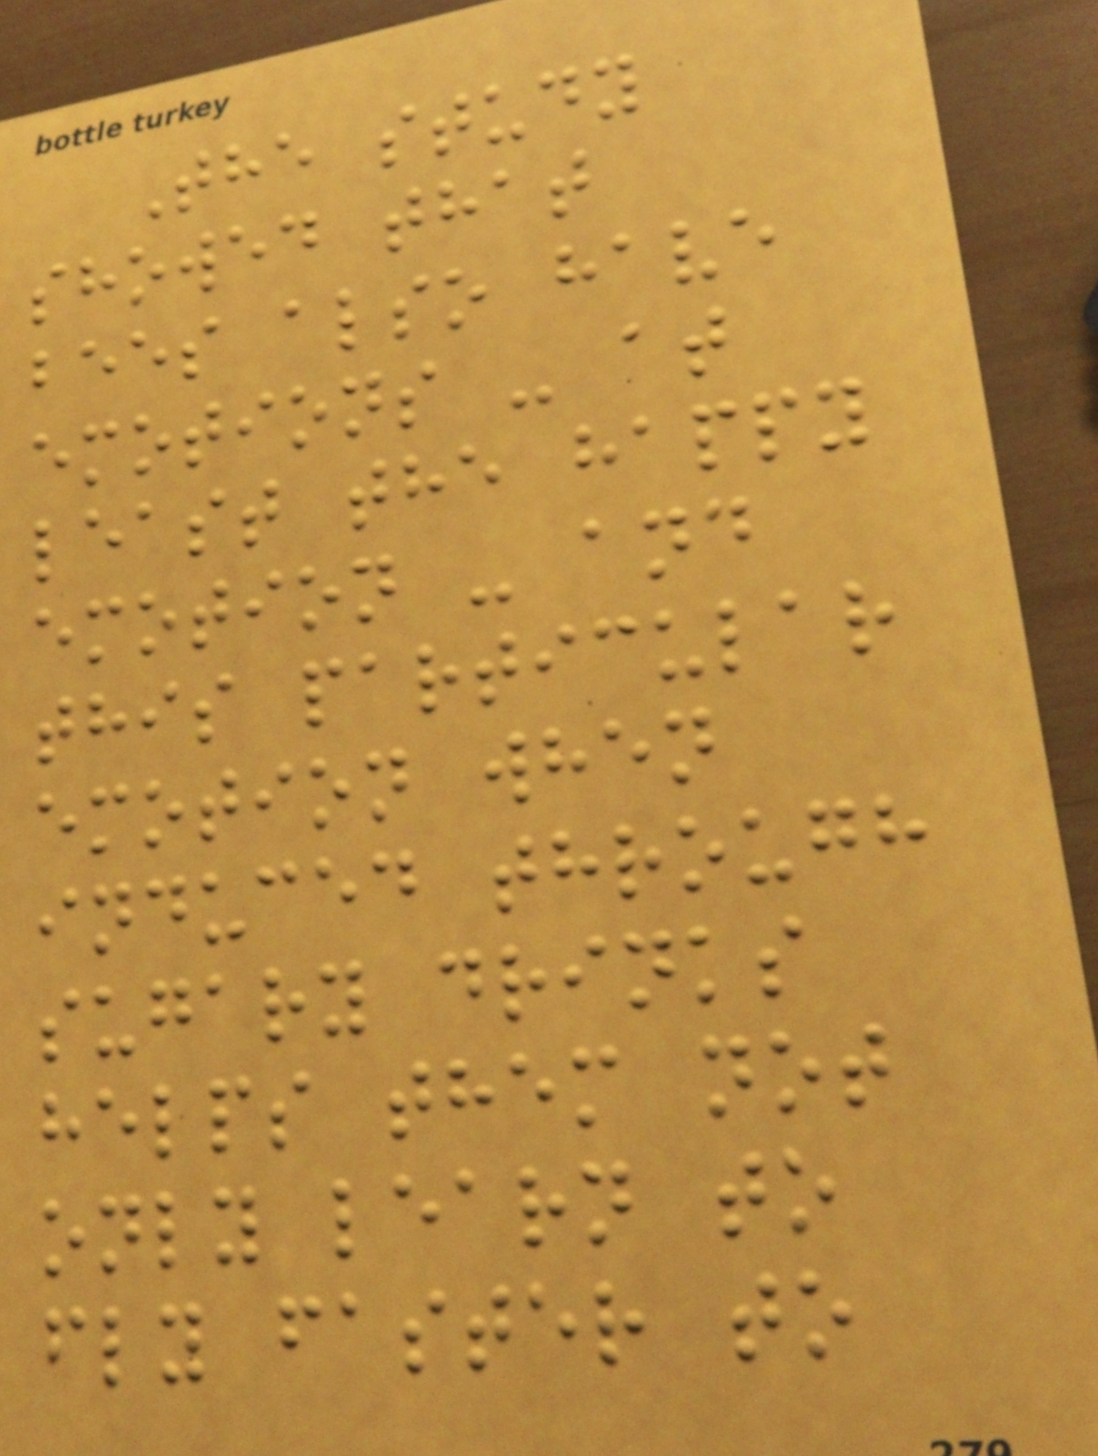The study
showed that
bees also have
emotions - at
least the happy
emotion - and
this particular
emotion when
induced through
sugary drinks
helps them not
only learn to
fly faster to
